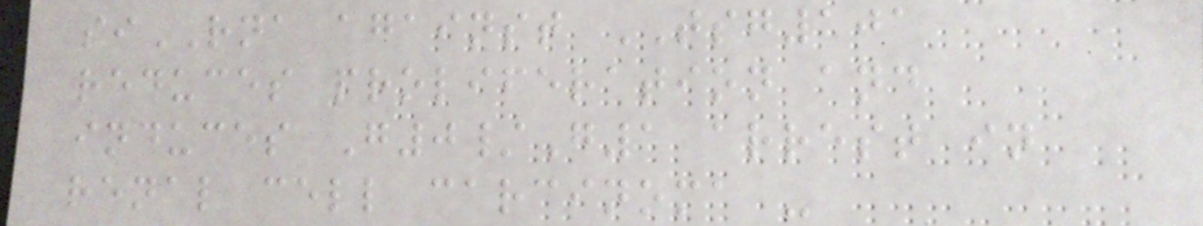siRNA against TSG101
reduces proliferation and
induces G0/G1 arrest in
renal cell carcinoma -
